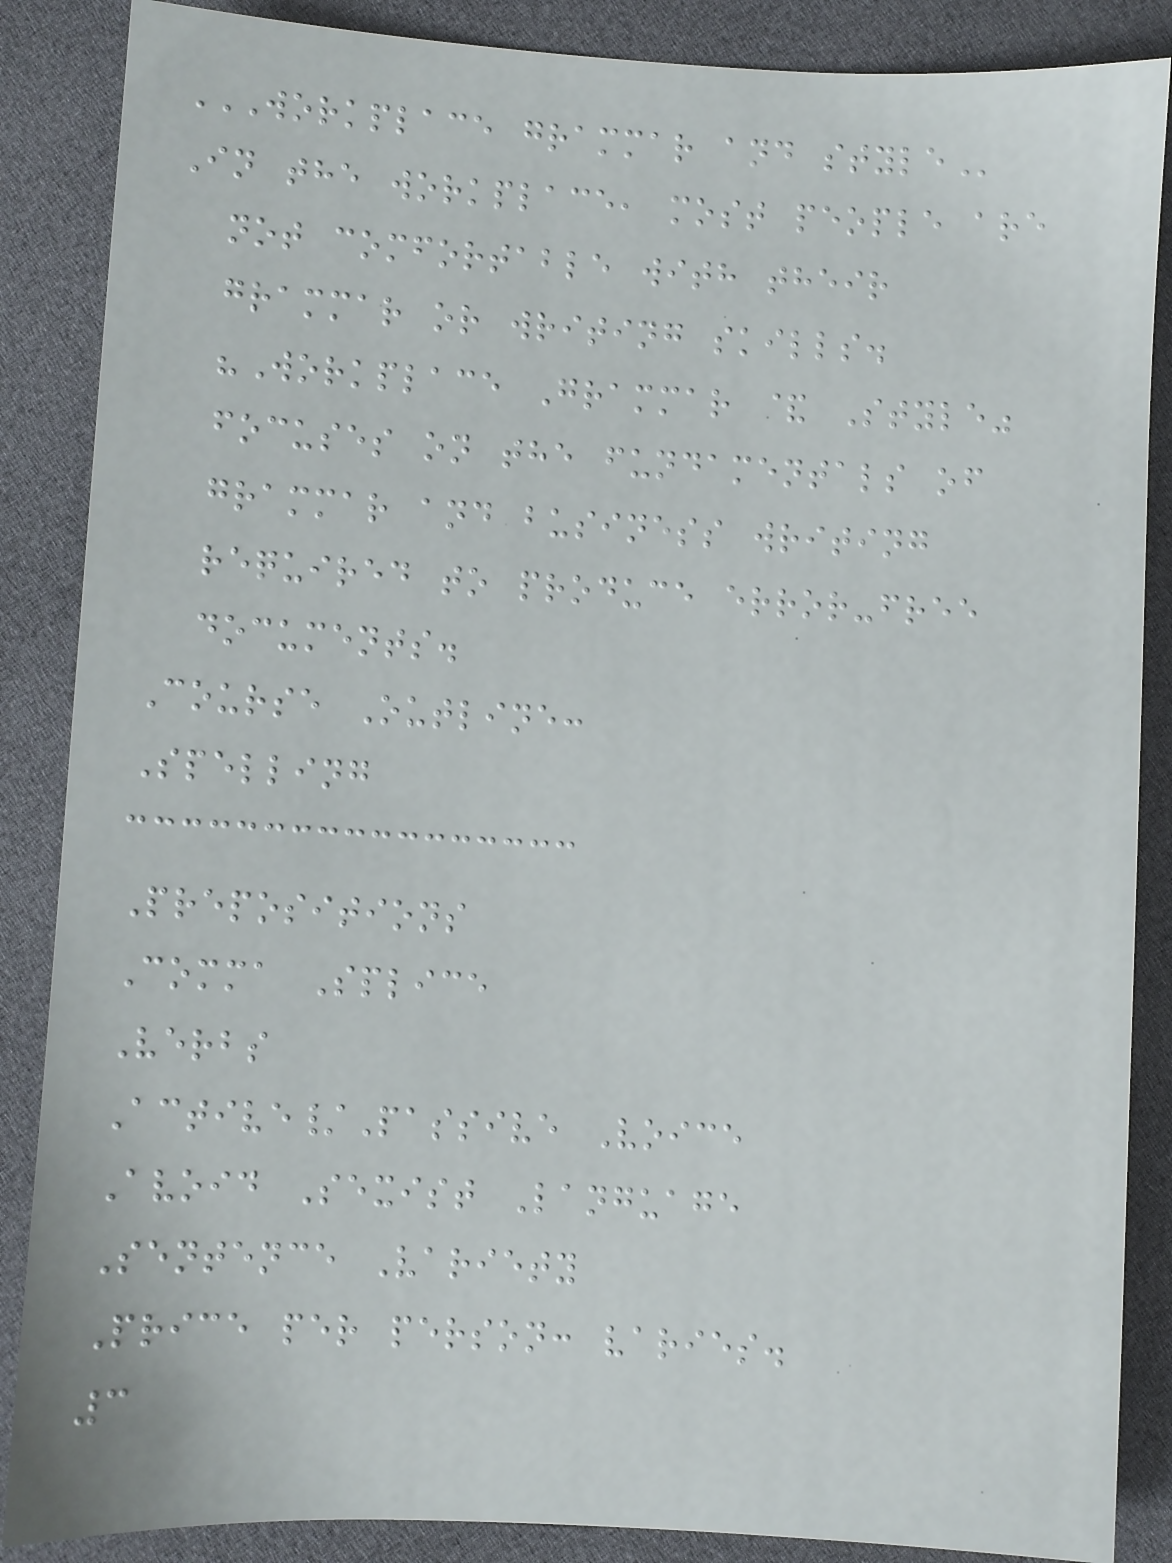WORKPLACE GRAMMAR AND STYLE
In the workplace, most people are
not comfortable with their
grammar or writing skills.
"Workplace Grammar & Style"
focuses on the fundamentals of
grammar and business writing
required to produce error-free
documents.
Course Outline:
Spelling
Prepositions
Comma Splice
Verbs
Active/Passive Voice
Avoid Sexist Language
Sentence Variety
Price per person: varies.
3
